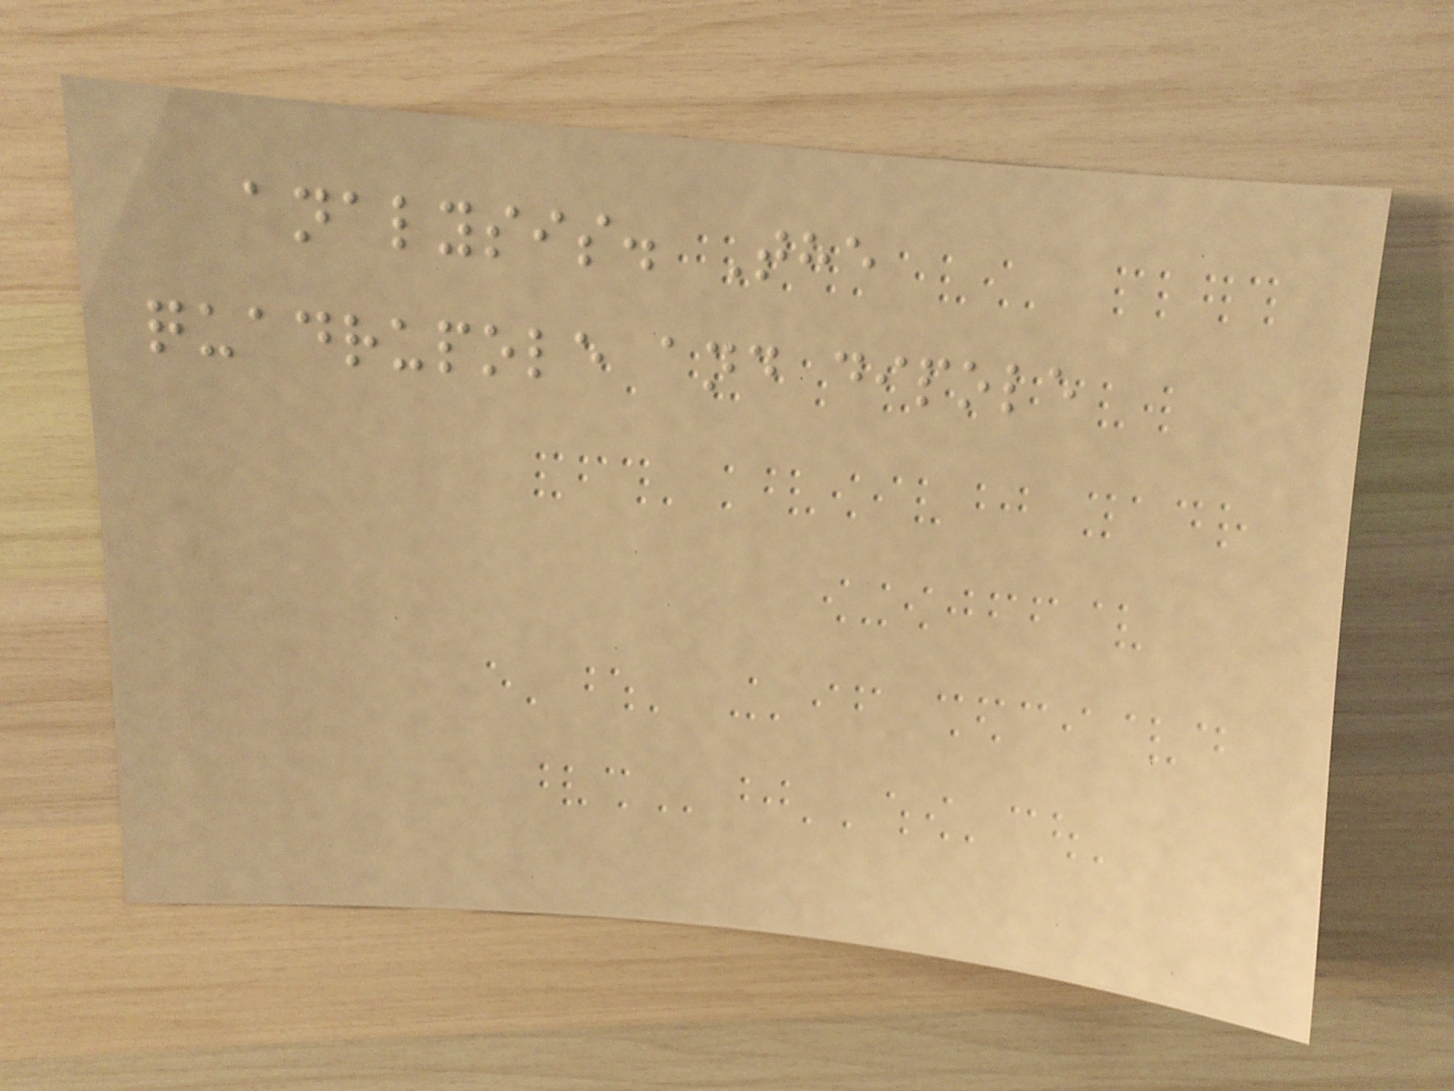analysis. The
quadrupole and dipole
